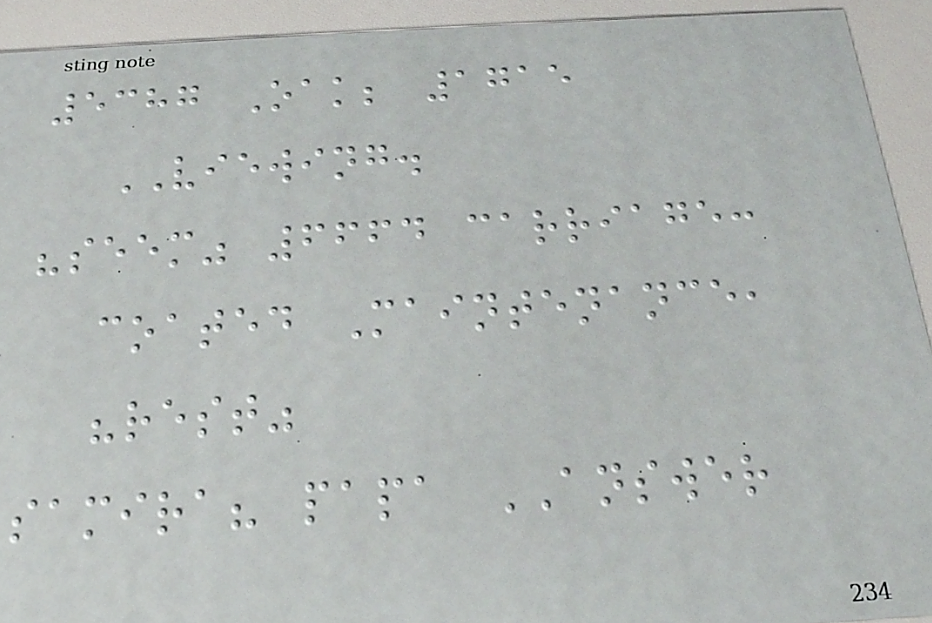5387 Oak; 1715
VIEWING.
"seem" 6664 carriage:
coated Maintenance,
"rest"
samira? papa ANSWER
